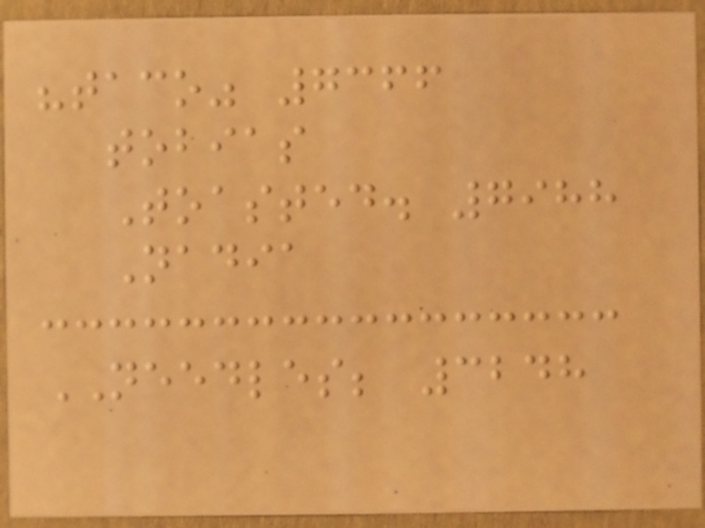"taco" 7366
tobias
Toasted. 7988
Nadia
NEEDLES; 3248
